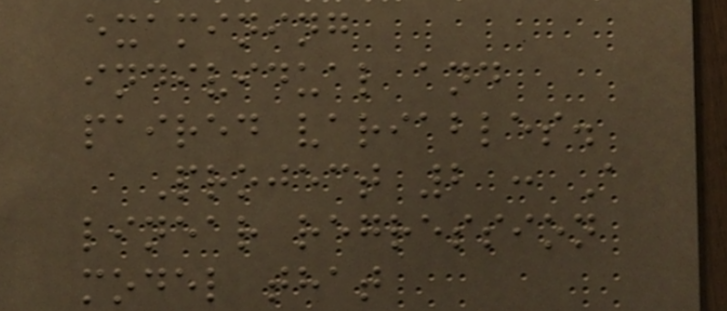examining
individual and
paired variables.
Project 2 : A
linear regression
model that
